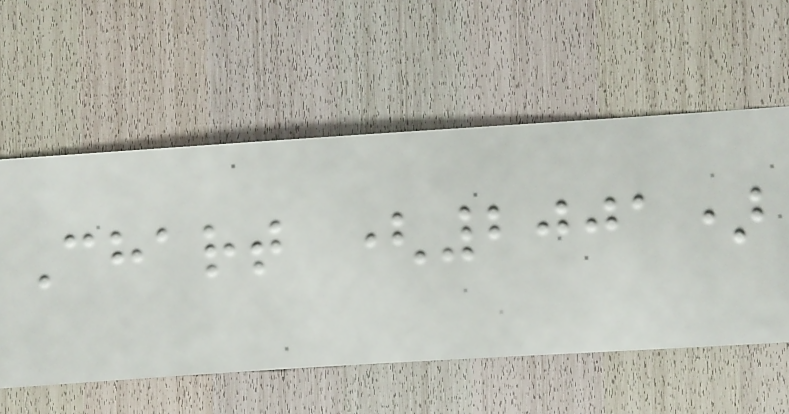Chart (2001)
